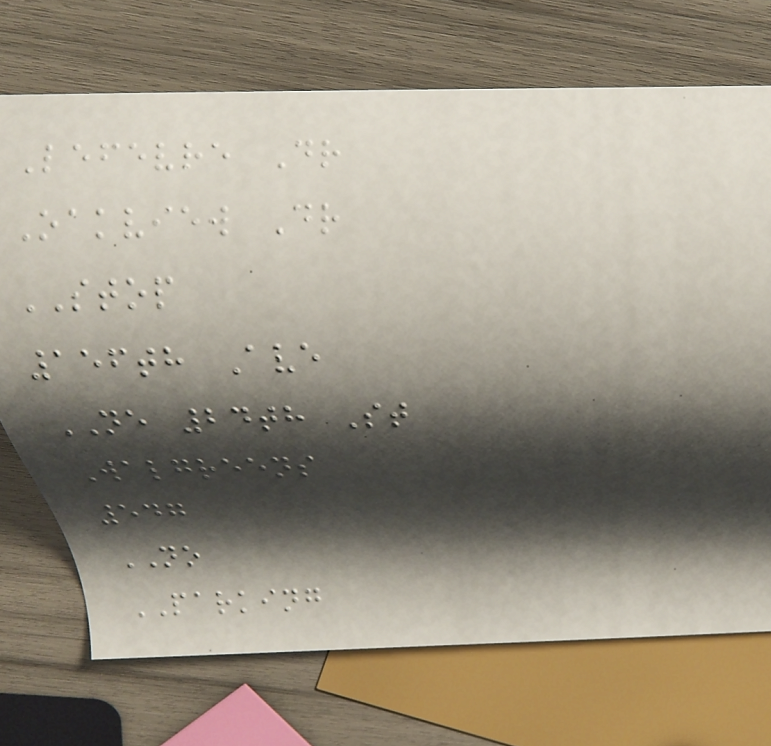Lefevre Dr
Oakview Dr
STOP
156th Ave
NE 24th St
Walgreens
547
NO
PARKING
